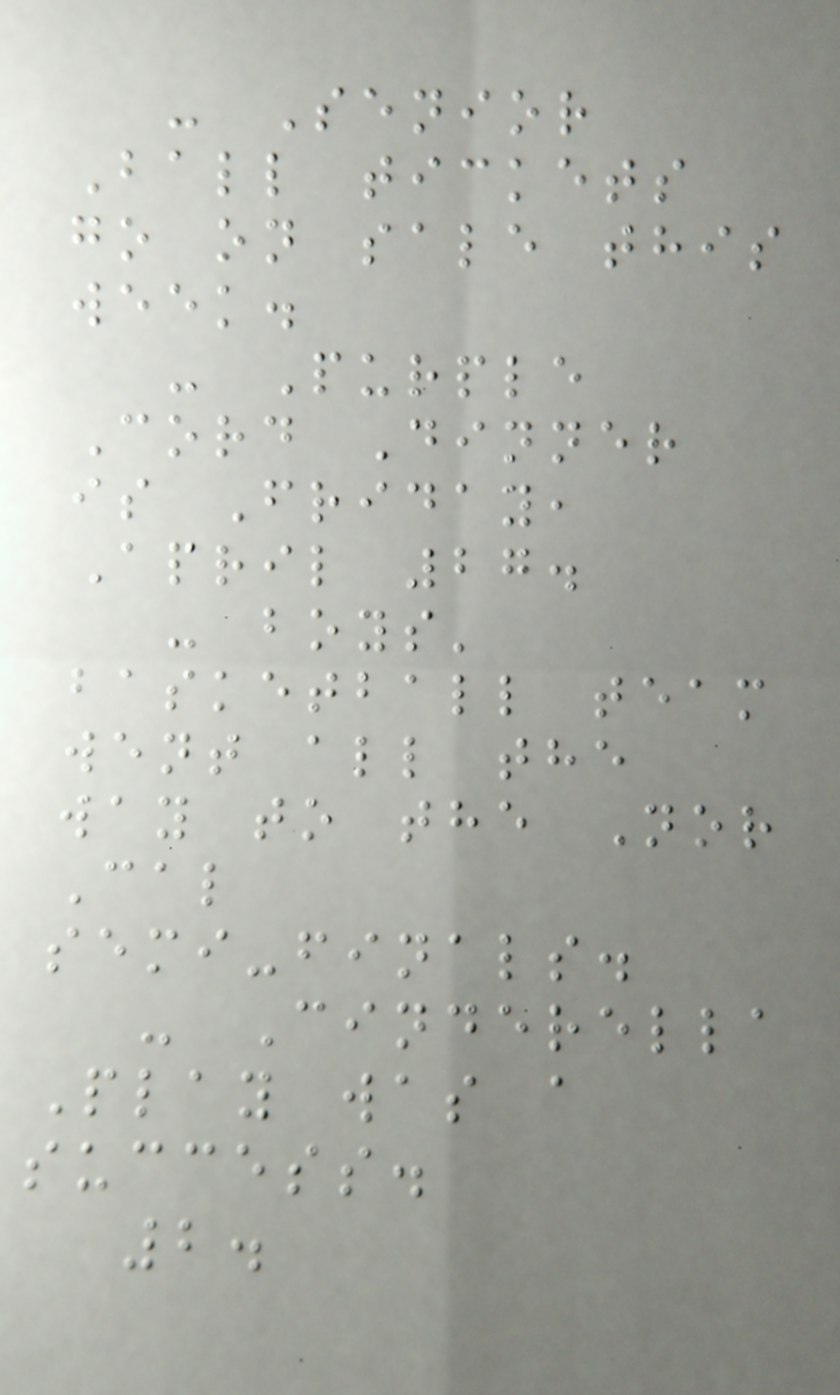- Senior
Ball tickets
go on sale this
week.
- Purple
Cord Dinner
is Friday,
April 27.
- boys'
basketball team
went all the
way to the Nor
Cal
semi-finals.
- Cinderella
Play was a
success.
2.
